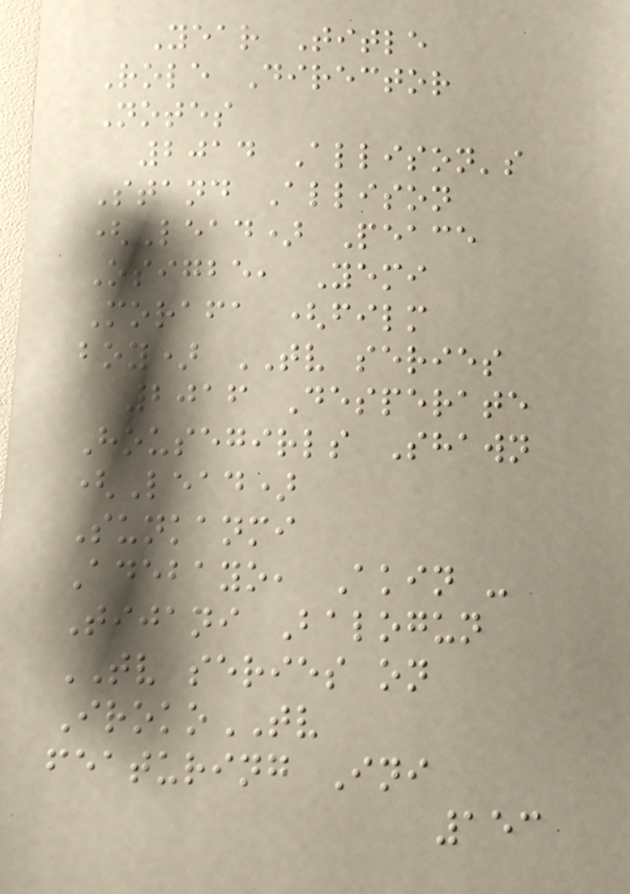Year Title
Role Director
Notes
2014 Allison's
Stand Allison
(Lead) Peace
Osigbe, Yemi
Morafa (film
boy) TV series
2016 Desperate
Housegirls Shawn
(Lead)
Sunkanmi
Adebayo, Akin -
Tijani Balogun
TV series on
IrokoTV
featuring Ini
153
